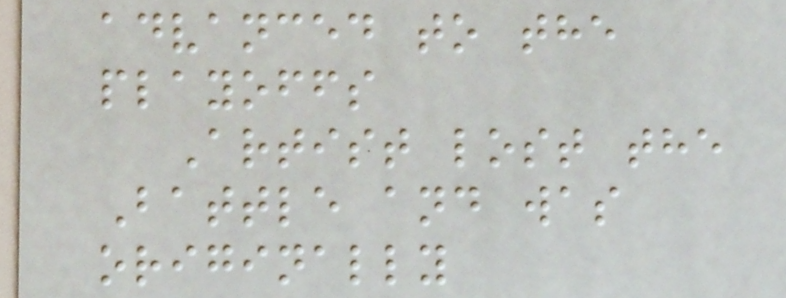advanced to the
playoffs
Artist lost the
Battle and was
originally
